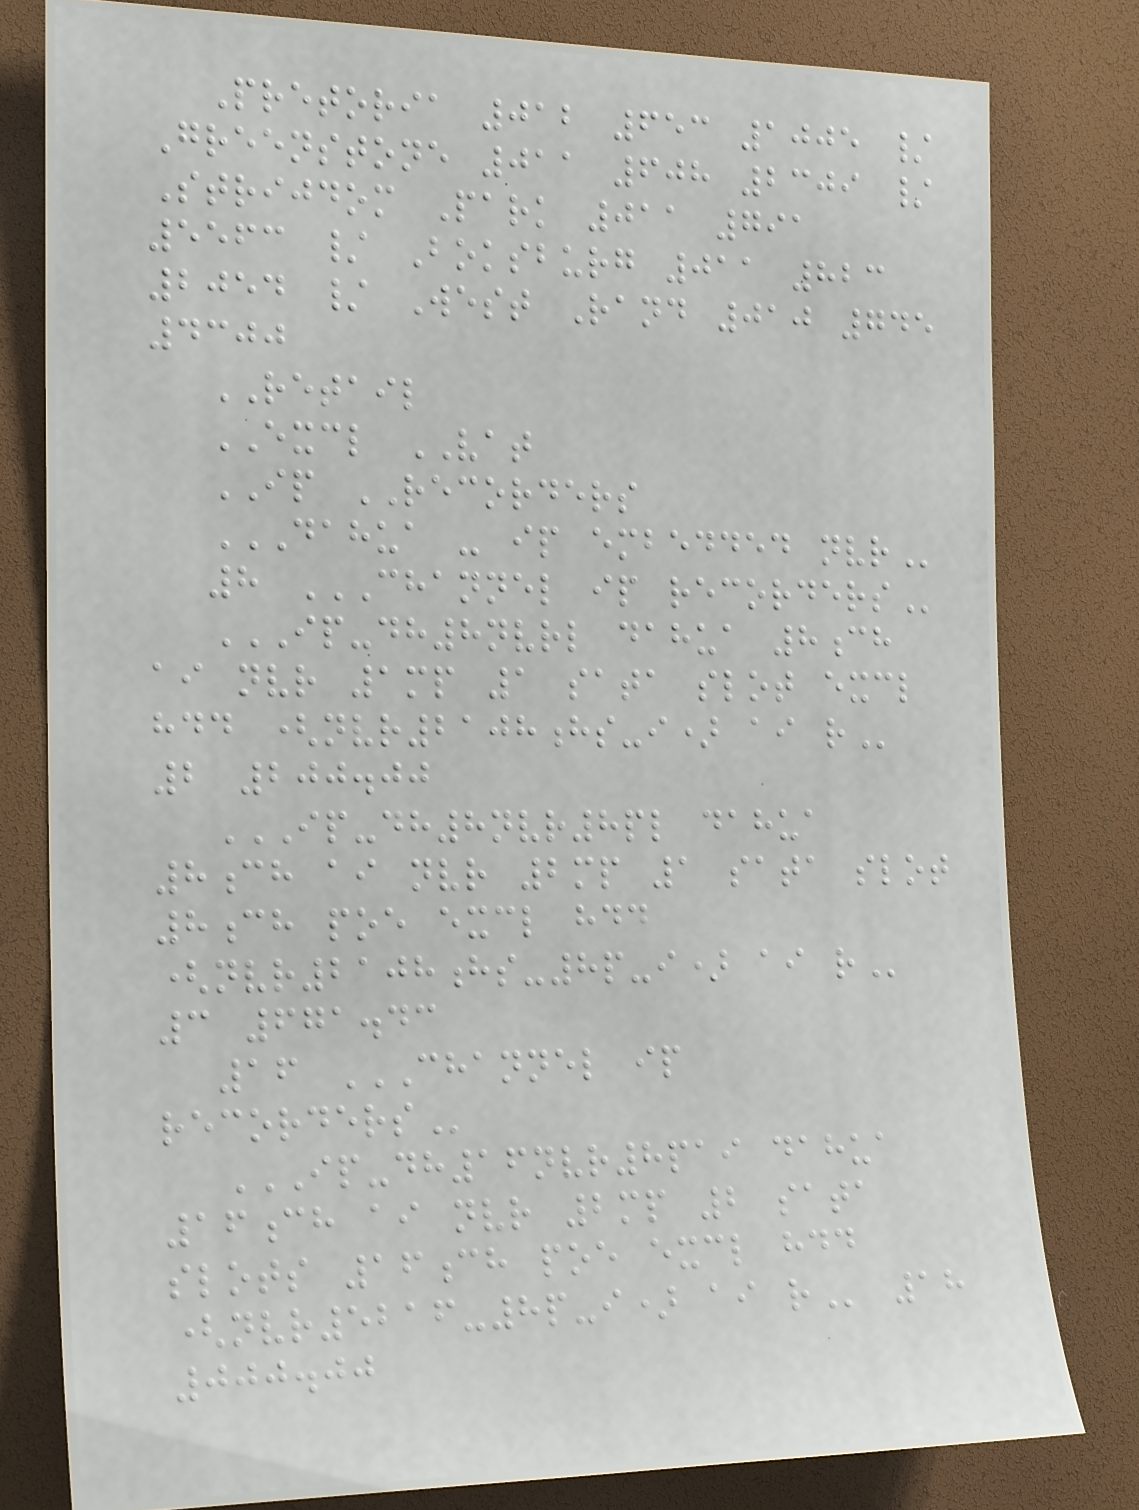Pretoria 012 653 1005 /
Greenstone 011 608 2309 /
Strijdom Park 011 791
5563 / Boksburg 011 823
2054 / West Rand 010 745
4300
RETAIL
EXCL VAT
IP RECORDERS
DAHUA - IP EMBEDDED NVR
8 CHANNEL IP RECORDERS
IP-DH8NVRL DAHUA 8CH
AI NVR 1MP 1 SATA SLOT EXCL
HDD (NVR2108HS-I) AI R
2 200.00
IP-DH8NVR8PL DAHUA
8CH AI NVR 2MP 1 SATA SLOT
8CH POE EXCL HDD
(NVR2108HS-8P-I) AI R
3 671.43
16 CHANNEL IP
RECORDERS
IP-DH16NVR8PAI DAHUA
16CH AI NVR 2MP 2 SATA
SLOTS 16CH POE EXCL HDD
(NVR5216-8P-I) AI R 18
000.00
